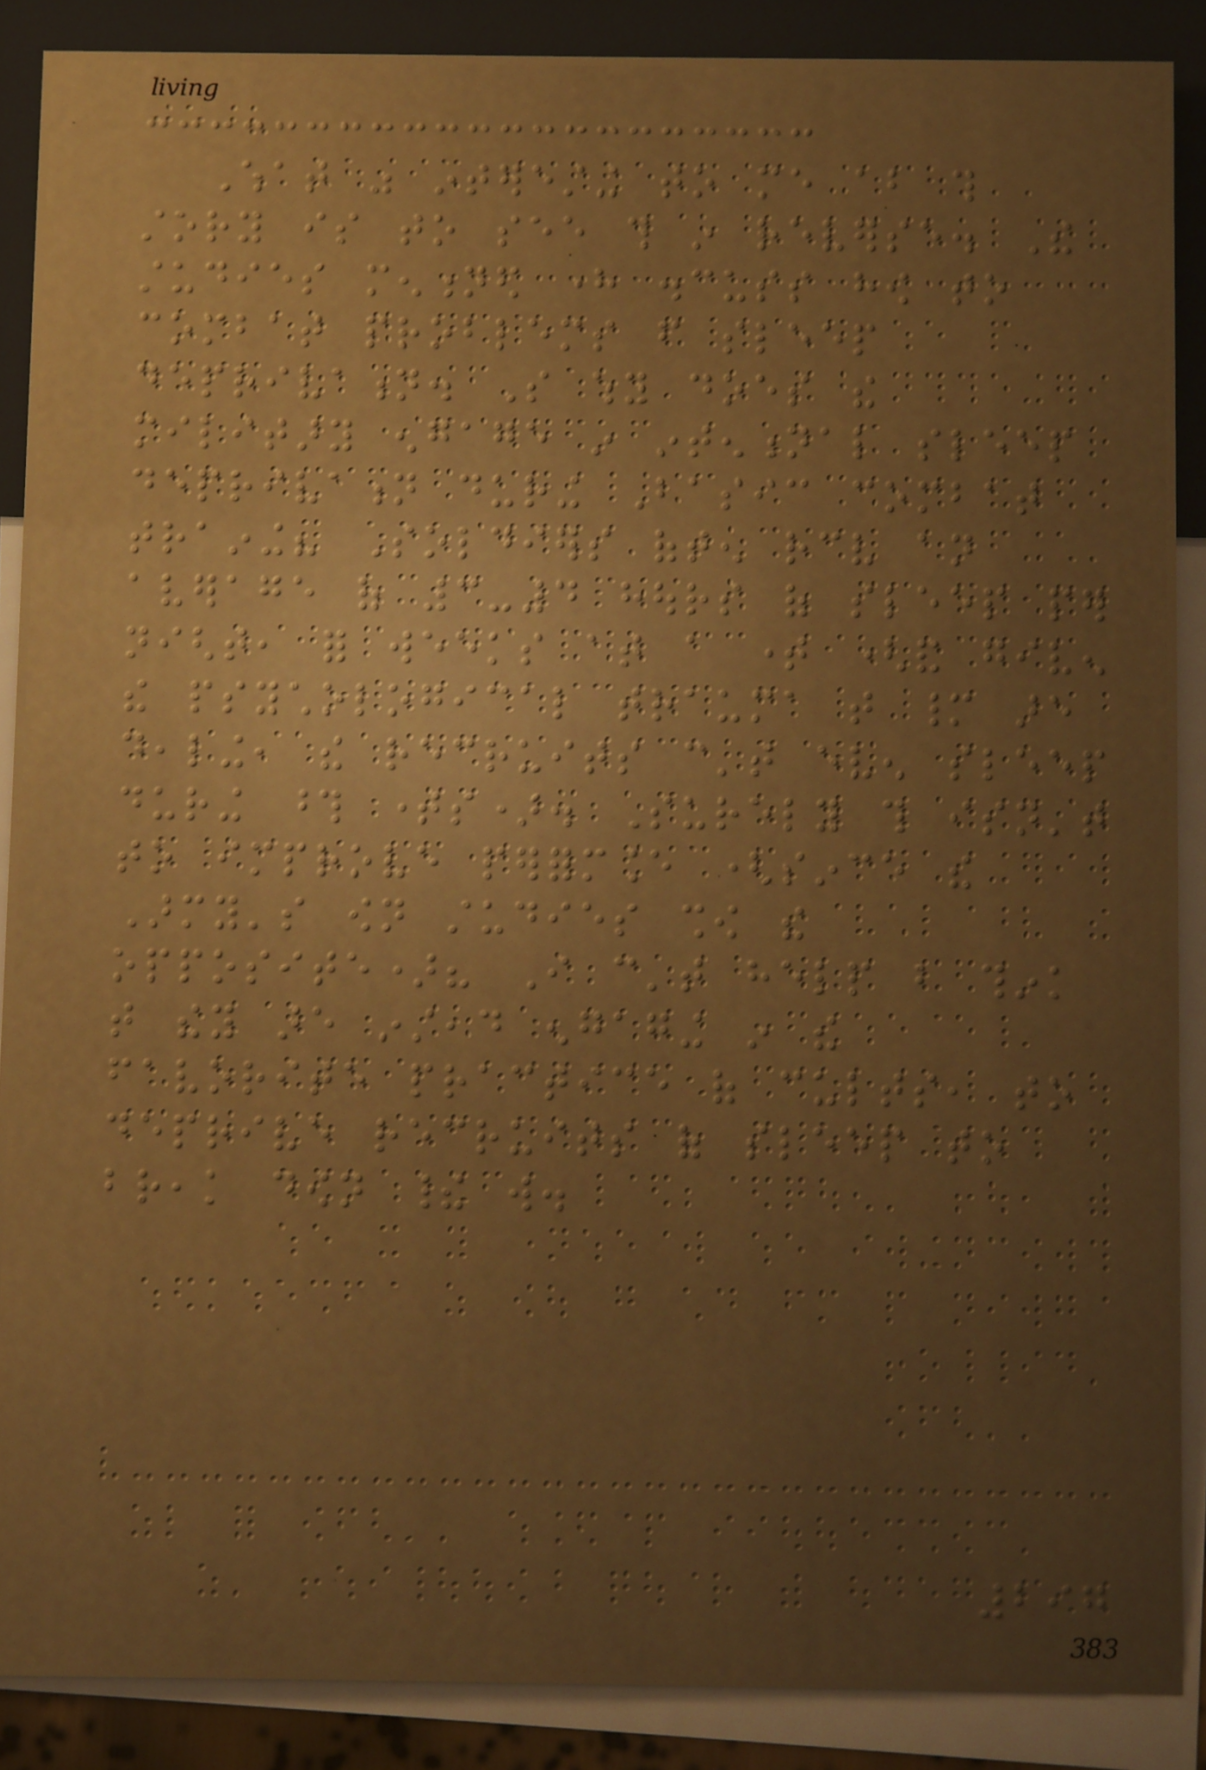What was interesting to me about this
story is to see this in reverse. The
studies mentioned here discuss how to
combat problems from sleep
deprivation. So why does the
military engage in intentional sleep
deprivation during Basic combat
training? Soldiers often receive an
average of 3-4 hours of sleep per
night, for weeks at a time (and given
the psychological trauma that many are
dealing, the recruits can't even sleep
during those times). Surely this isn't
to improve performance (since the
Army's own studies show the
opposite)? I can't help but think
that they are instead engaging in the
favorite practice of cults, to
deprive recruits of sleep to
break down their will.
297
